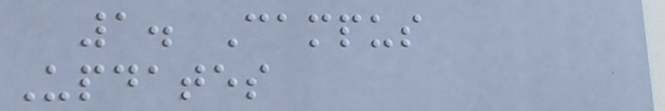1. Campus
Updates
